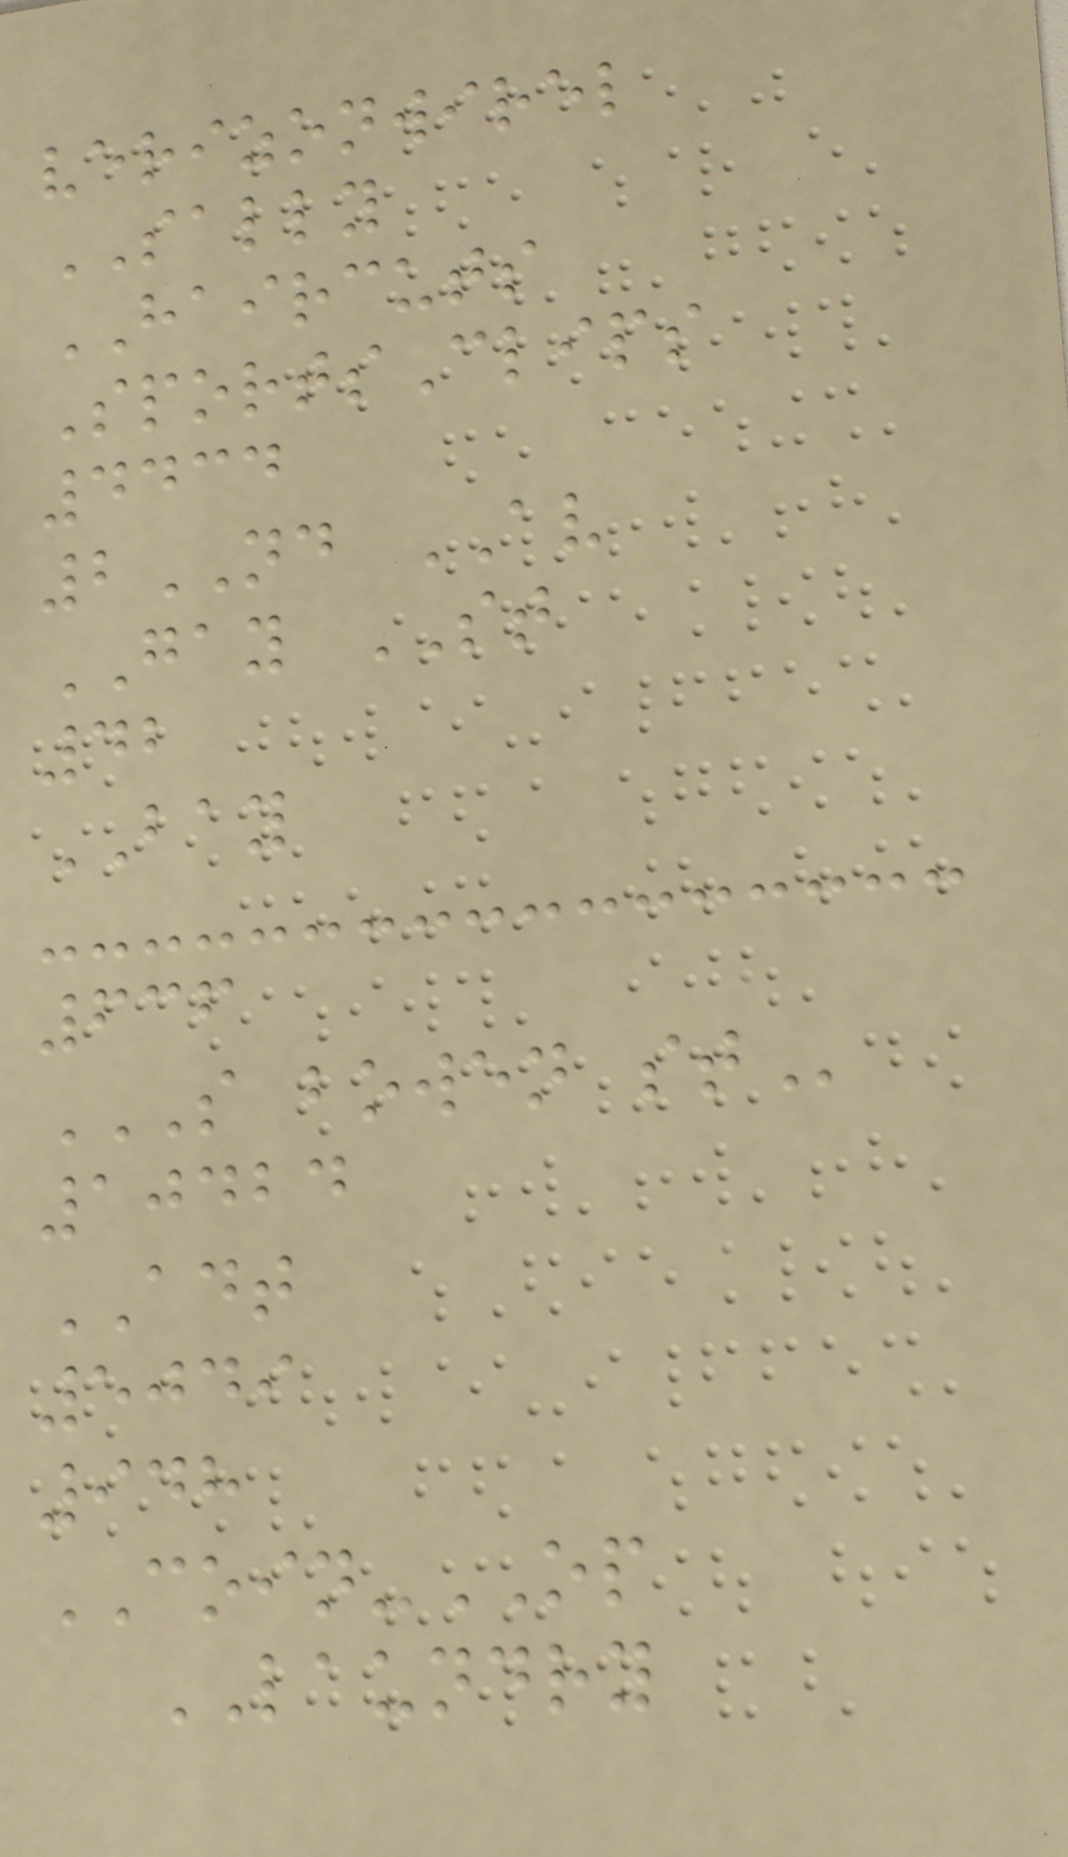verizonwirel
SALLY
HAIRCUTS
SportsClips
4434
2ND AV
GAY ST
42
BAY
636
S BOWEN ST
10424
ADT
5049
948
COIN-OP
LAUNDRY
